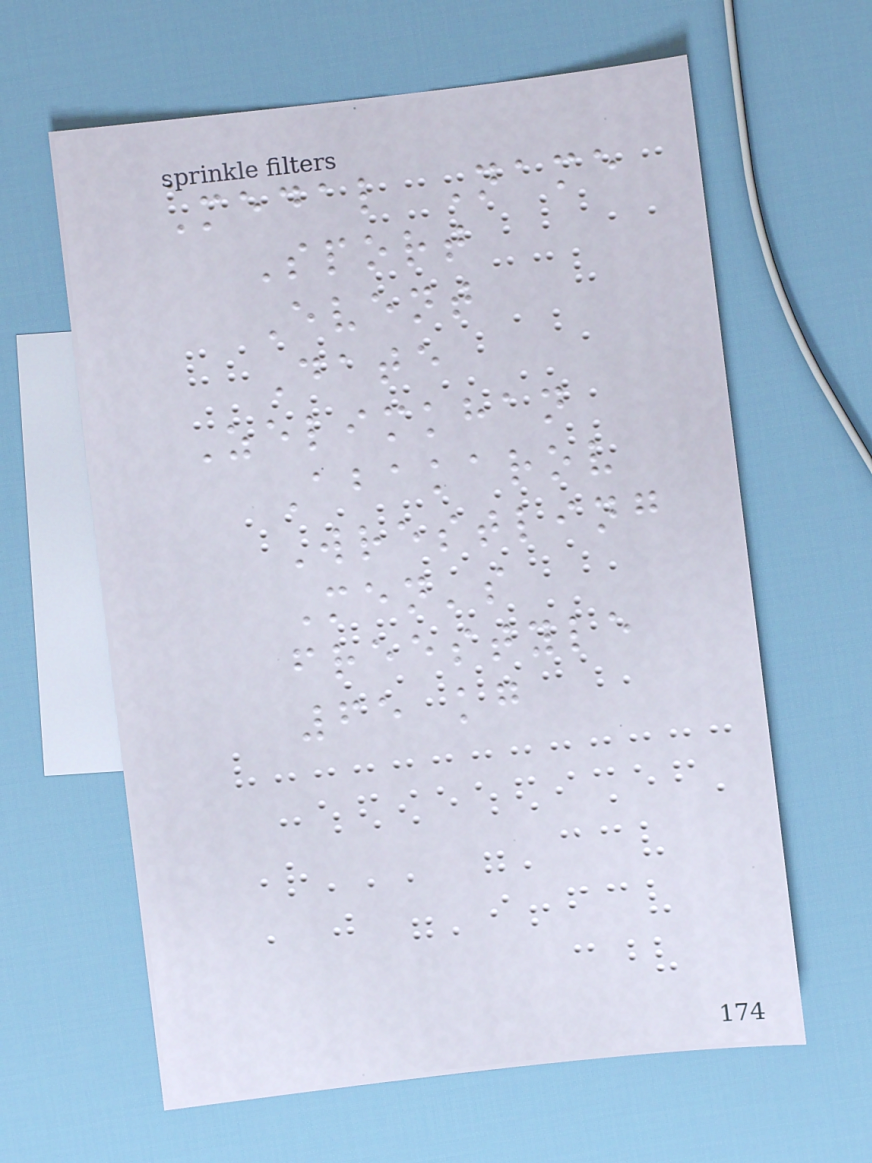Medal Name
Sport
Event
Date
Zelimkhan
Abakarov
Wrestling
Men's
freestyle
65 kg
